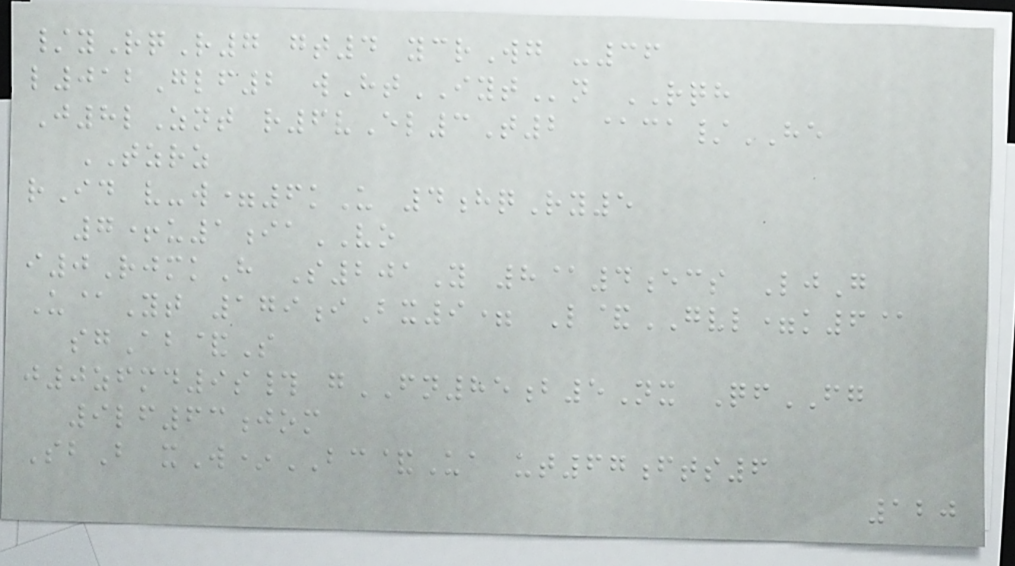/yRqR7 gt4 ycrWg -36
l012Glf2 wHtIYTn RQH
J8lZnt r6vEl3T2 @ca/HE
TZRZ
rId v-w=6kU 4hqRy5
7+u1iaVO
i0RjmkH S201Y 8@4ecs LjG
U@Yt 179iBx9= L&GVL=k6@
sgAb&S
j0zfmd9s# gFN85b5Nx QfFG
9lf63jom
SbB xW*BC&Ua ut67fts6
120
